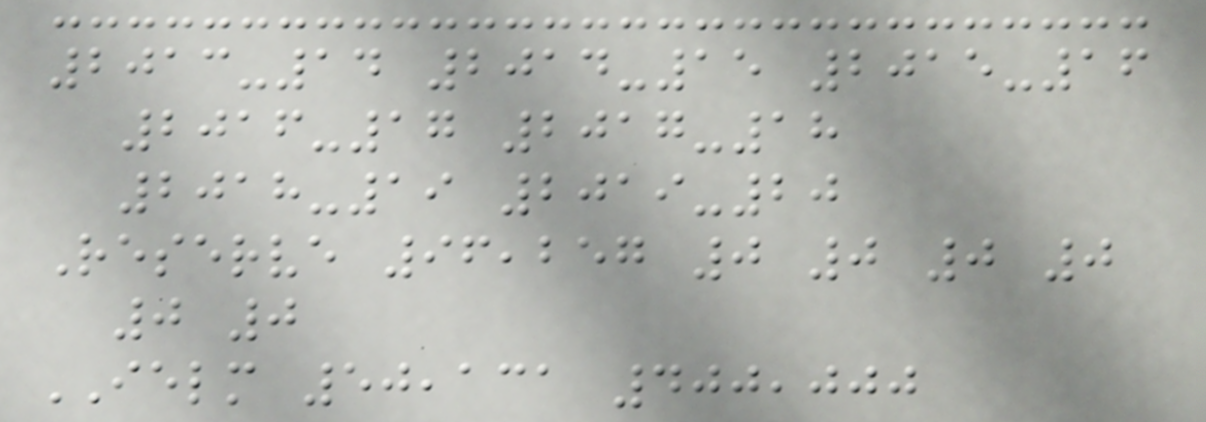2013-14 2014-15 2015-16
2016-17 2017-18
2018-19 2019-20
Reserve 96,257 0 0 0 0
0 0
IELM 50,131 400,000
